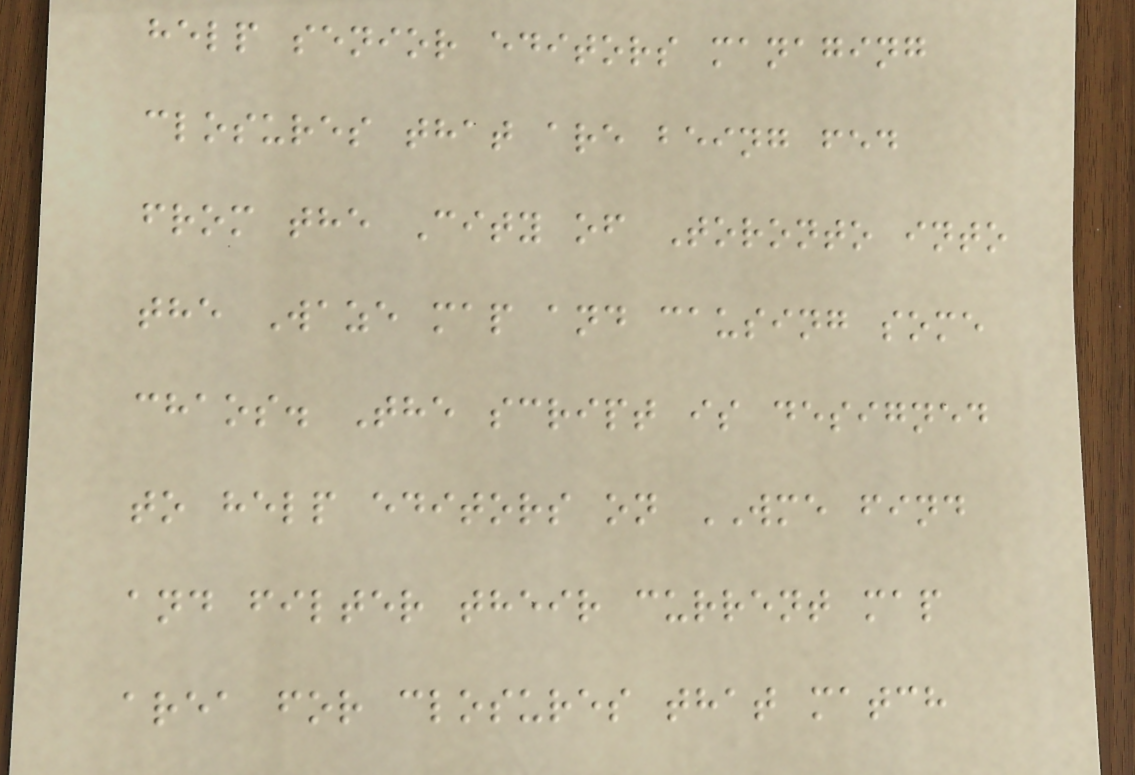help senior editors managing
closures that are being fed
from the City of Toronto into
the Waze map and causing some
chaos. The script is designed
to help editors on WME find
and filter their current map
area for closures that match
